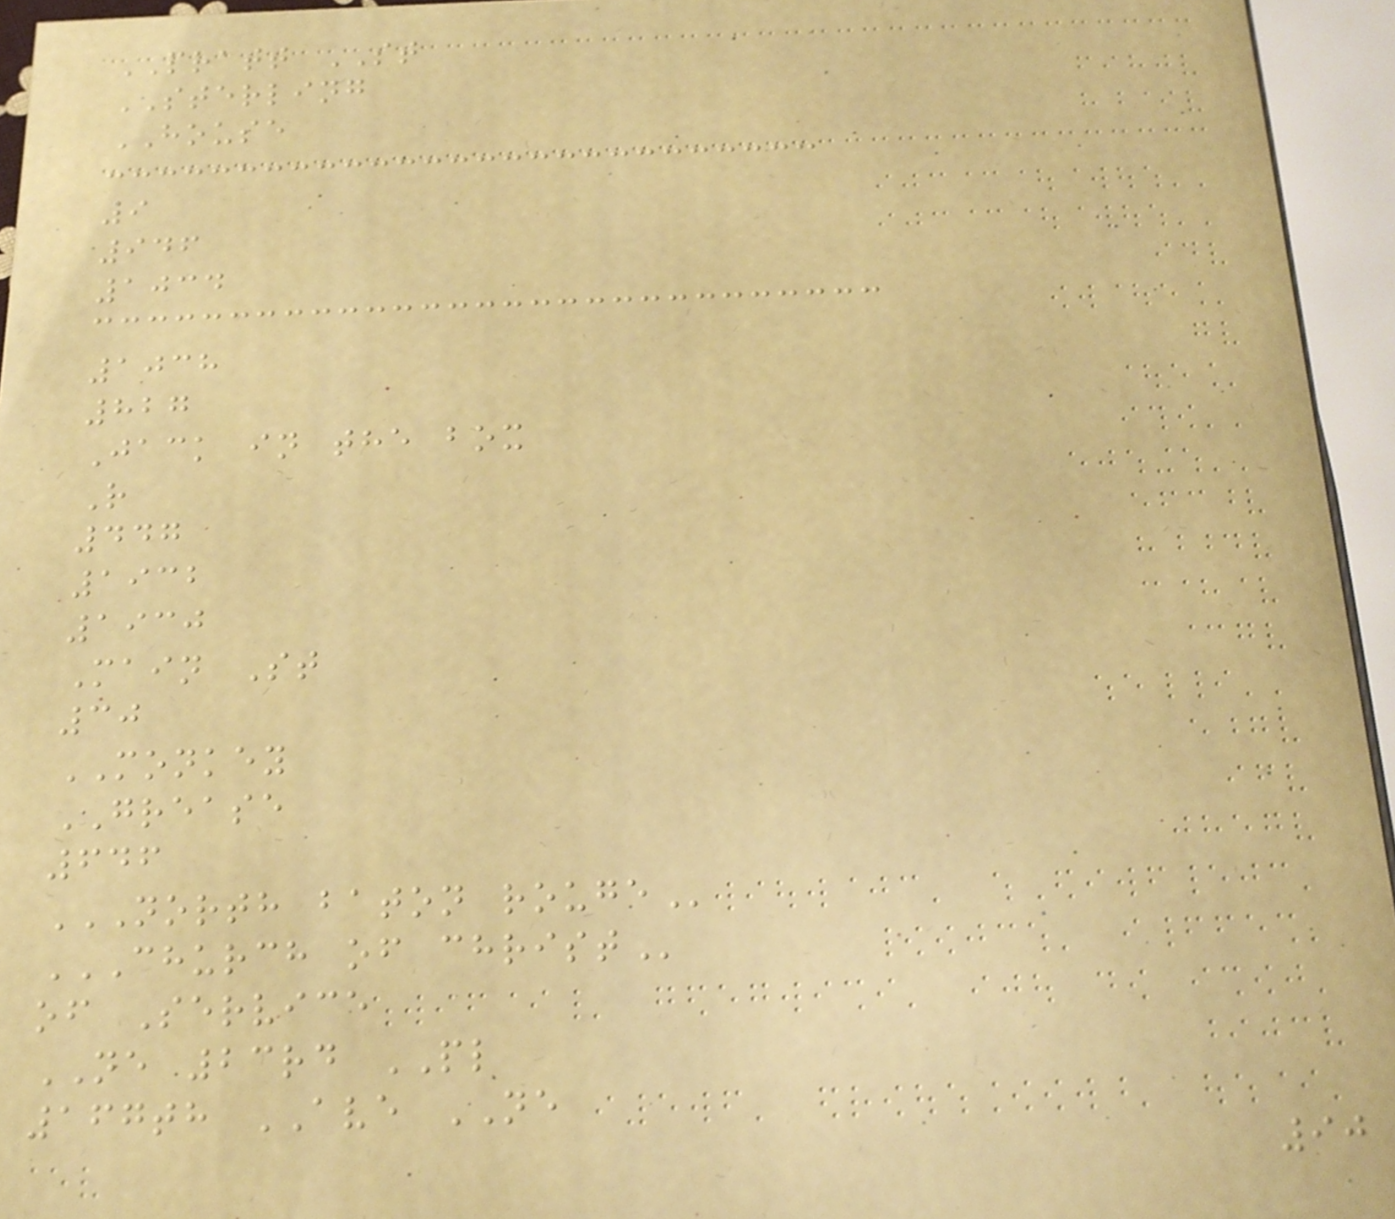PRATT ST
STERLING
HOUSE
9
946
1034
1038
827
Jack in the box
R
447
1932
1930
Main St
30
MONKEY
GREASE
646
NORTH BATON ROUGE
CHURCH OF CHRIST
of Service
NE 23rd PL
167th AVE NE
90
